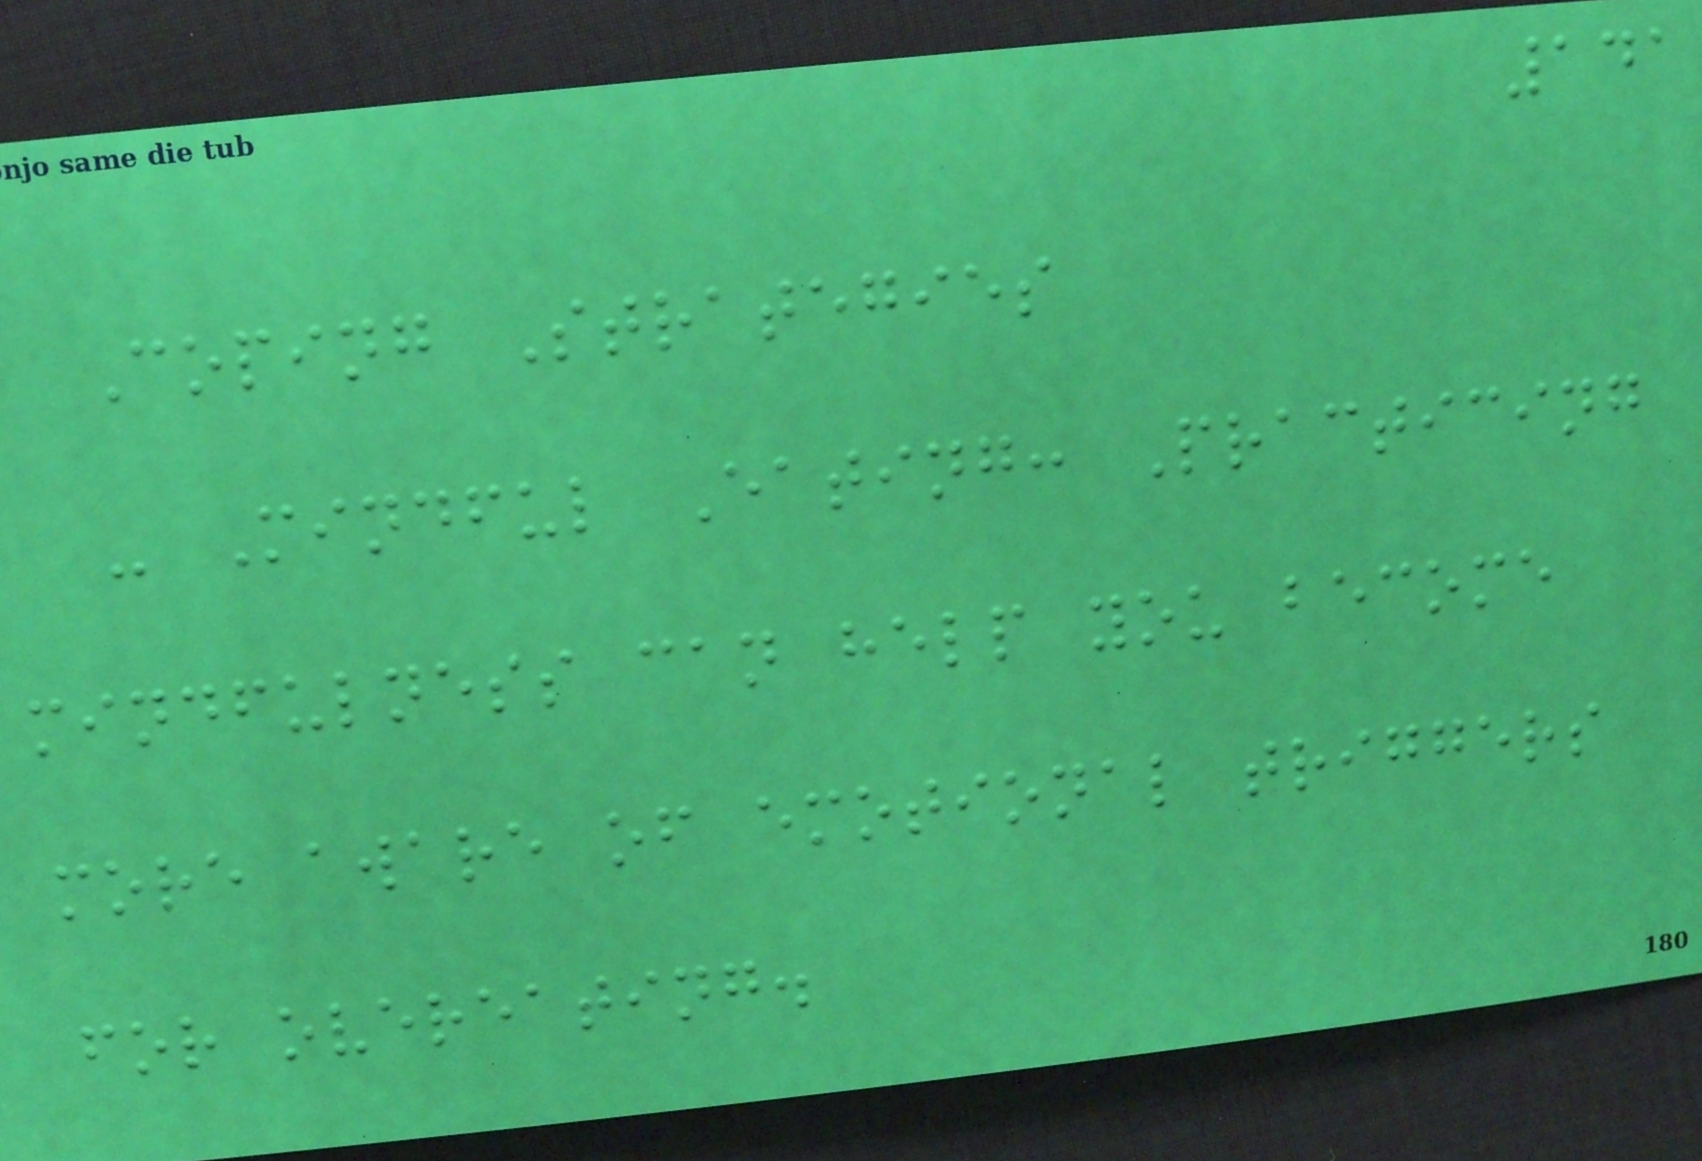141
Coping Strategies
- Mindful Eating: Practicing
mindfulness can help you become
more aware of emotional triggers
for overeating.
